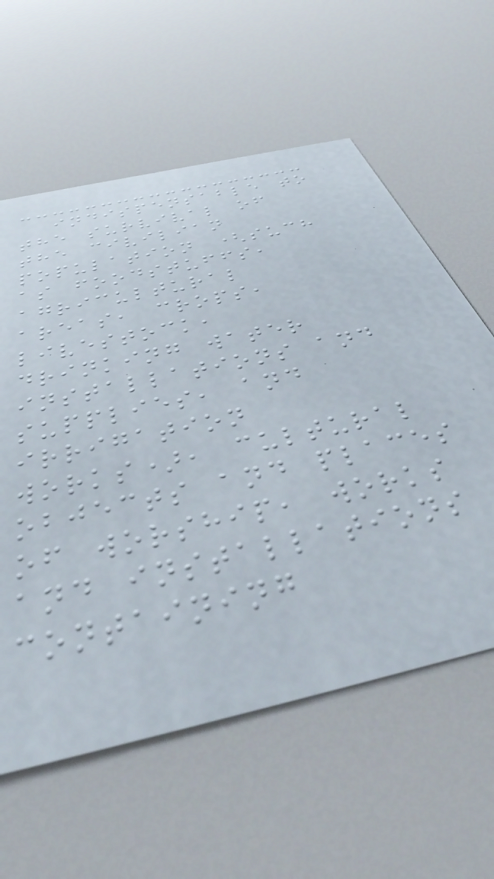indispensable to
the survival of
the civilian
population (such
as foodstuffs,
agricultural
areas, crops,
livestock,
drinking water
installations and
supplies, and
irrigation
works), cultural
objects and places
of worship, works
and installations
containing
